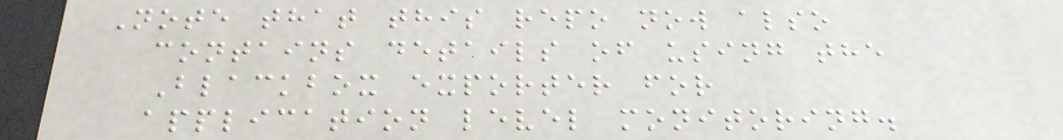Note that this repo now also
contains details of using the
Blackbox exporter for
application level monitoring.
